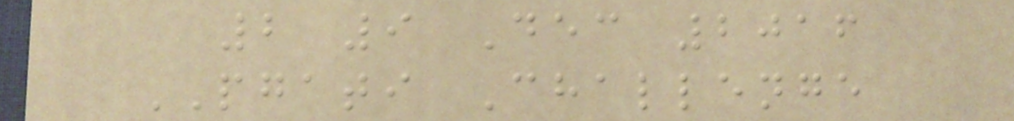2 9 Dec 2016
PGATI Challenge
